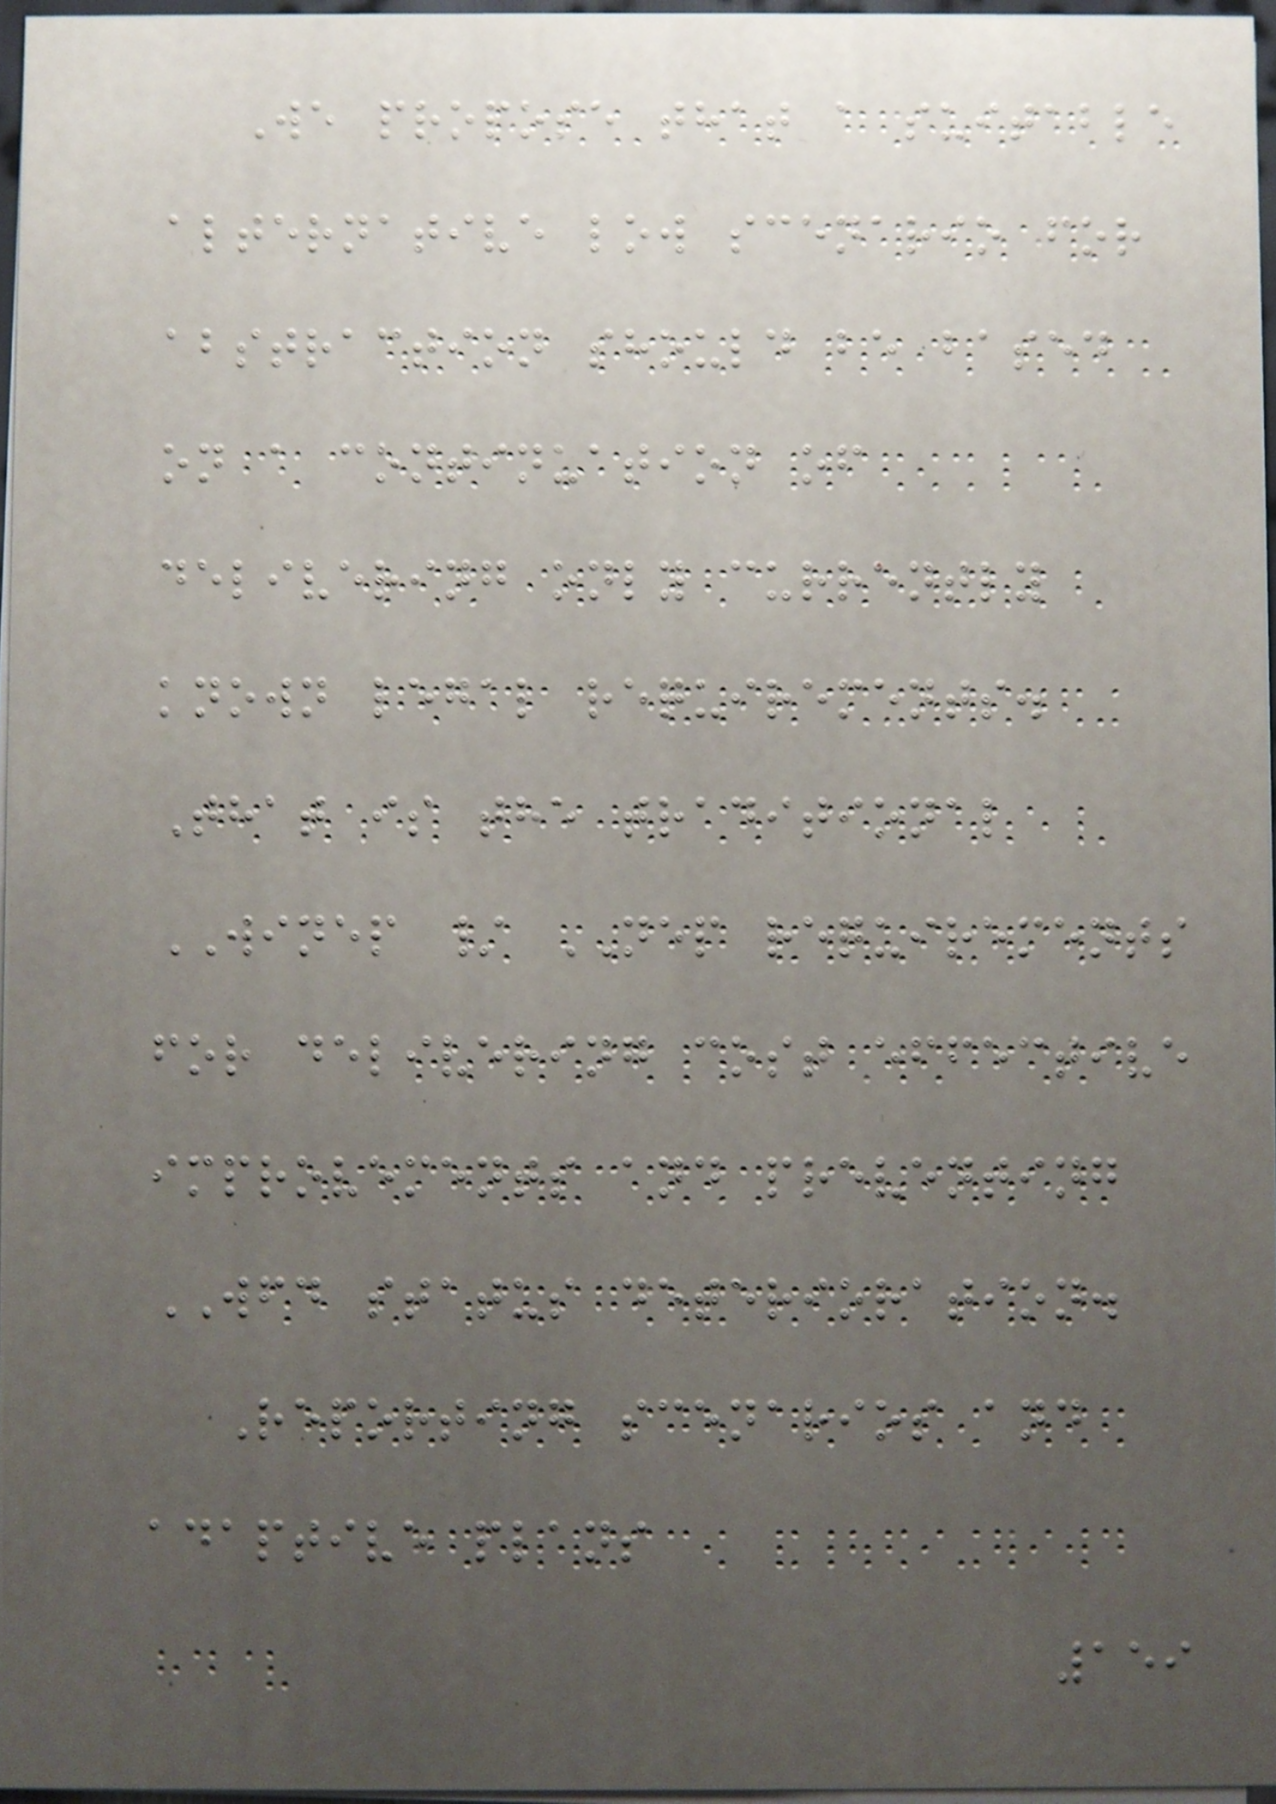We propose that a suitable
alternative low scenario for
abstraction should be based
on a continuation of
delivering only currently
known legal requirements.
That is the traditional
WINEP / NEP requirements
for delivering cost effective
improvements and preventing
WFD status deterioration.
Reporting scenarios and
adaptive plans
159
